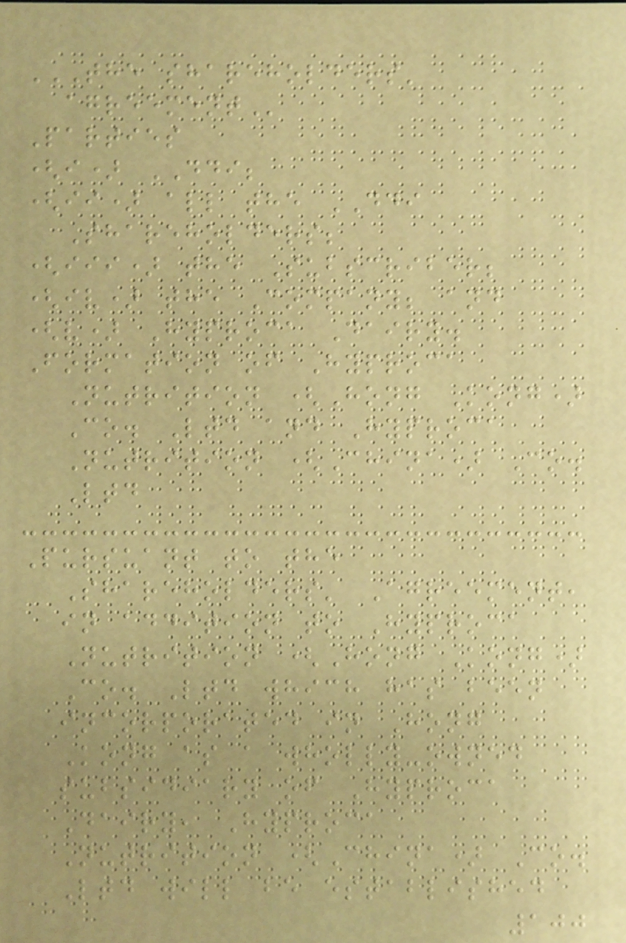THE SHAREHOLDERS'
AGREEMENT
Parties
(i) DDI;
(ii) all the DDI
Shareholders;
(iii) the Subscriber;
(iv) the Company; and
(v) Hyproca Dairy.
Formation of Hyproca
Nutrition (Hong Kong)
Co. Ltd and Hyproca
Nutrition (China) Co.
Ltd
Pursuant to the
Shareholders' Agreement,
in addition to Hyproca
Nutrition (Hong Kong)
Co. Ltd which has been
incorporated in Hong
Kong as a wholly-owned
subsidiary of Hyproca
Dairy, Hyproca
Nutrition (China) Co.
Ltd will be established
100
